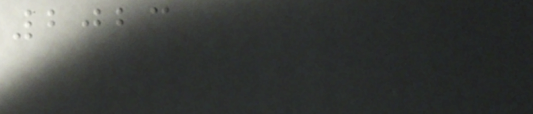2023
